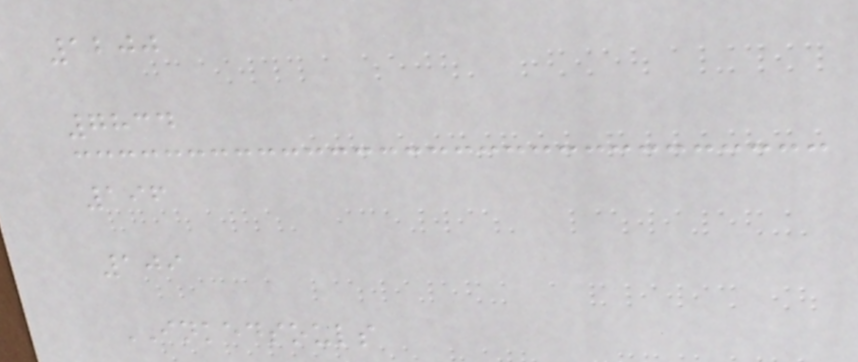1200
7834
196
109
INKEDSOULS
